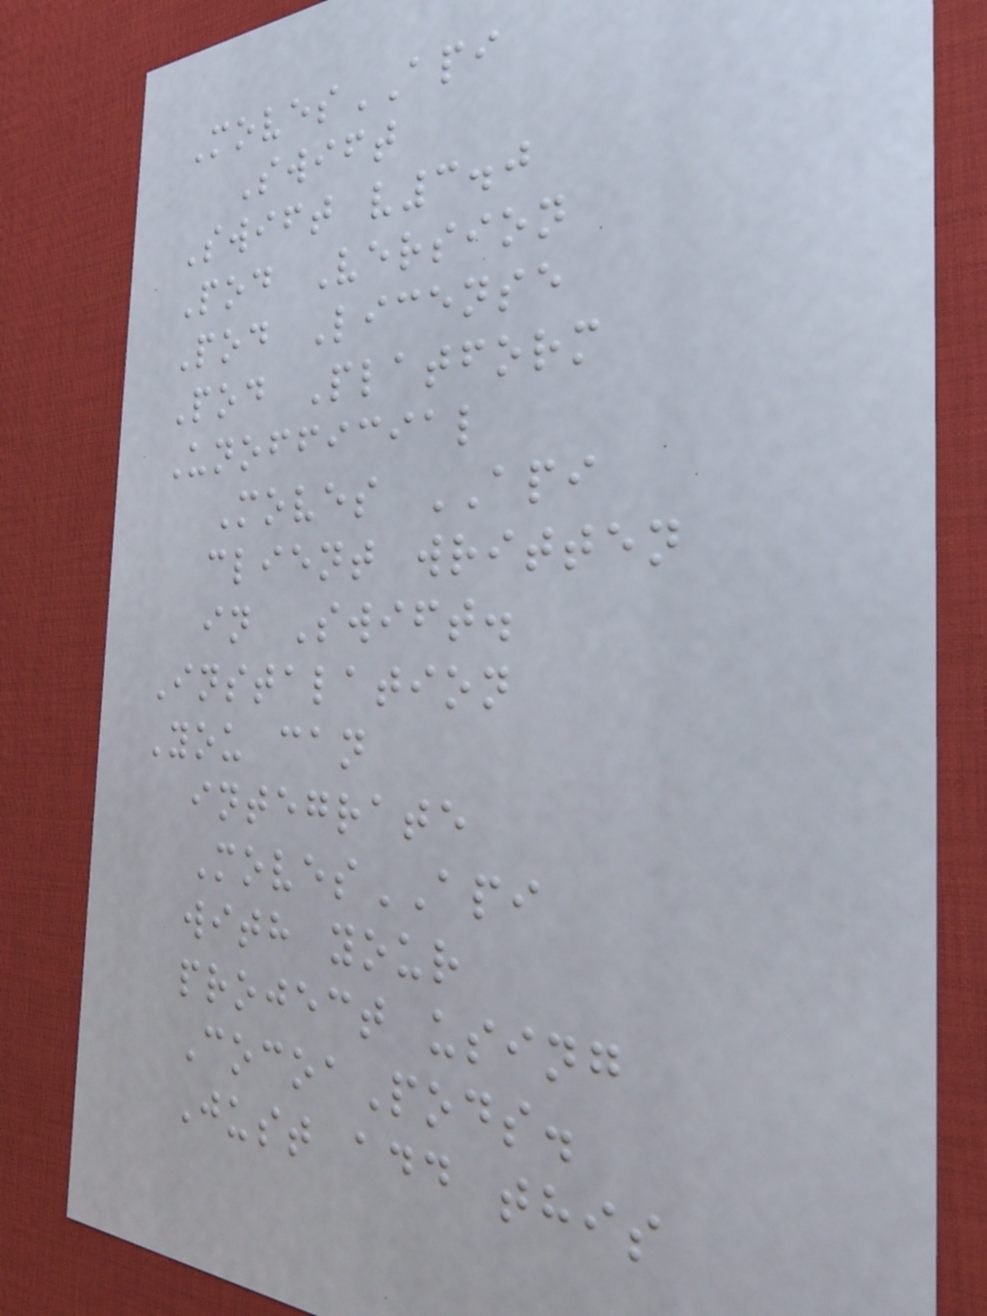MovesAPI
Swift
Swift v3.0
Pod Version
Pod License
Pod Platform
Unofficial
Moves API
client written
in Swift.
Instalation
You can
integrate
MovesAPI
with your
project using
CocoaPods.
Just add this
